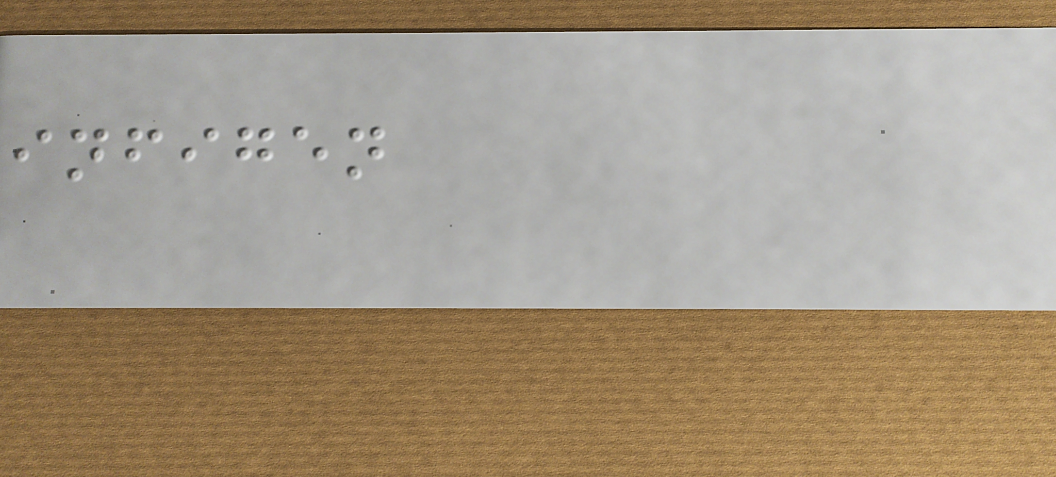infigen
